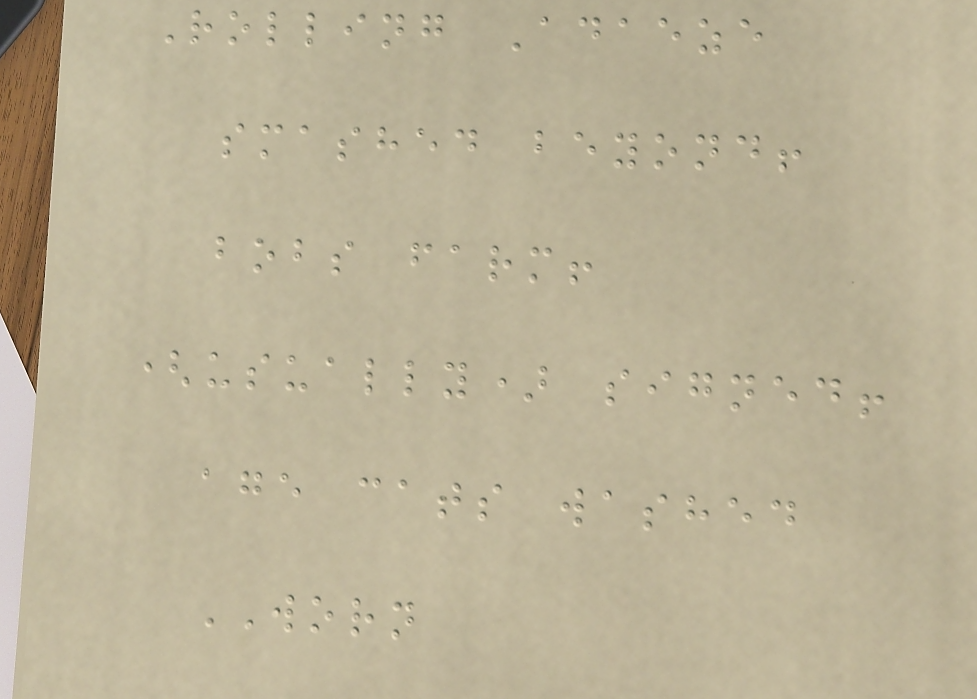Rolling Adaeze
smashed beyond!
bobs farm!
(usually) signed!
age cats washed
WORN
